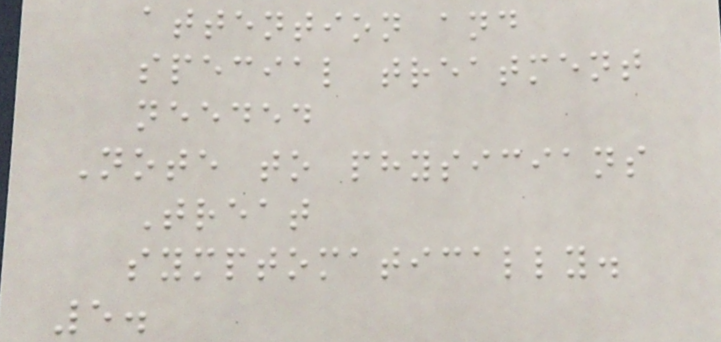attention and
special treatment
needed
Note to physicians
Treat
symptomatically.
5.
